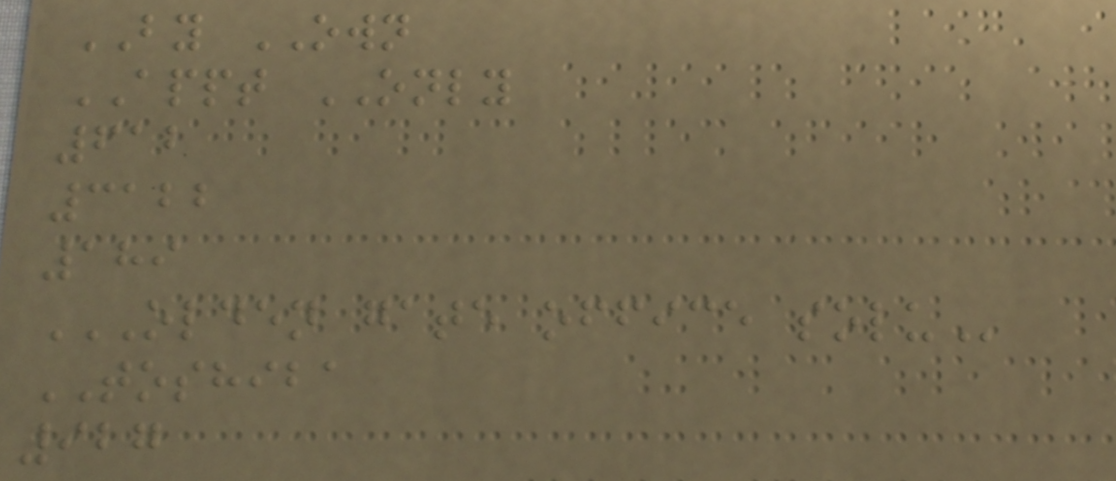BY OWN
APPT ONLY
612
3122
189
OLDEN GATE OFFICE SOLU
TOSHIBA
927
